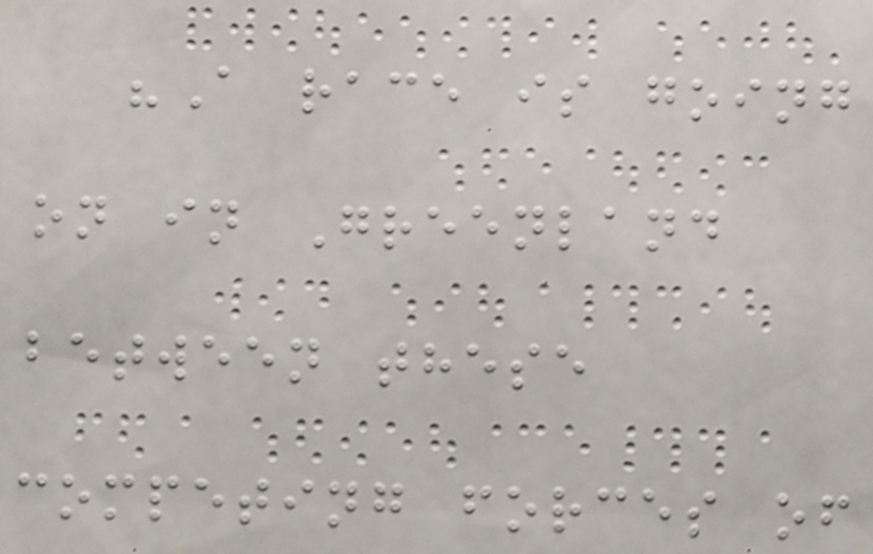"A race is going
on in Greenland
between these
competing forces of
